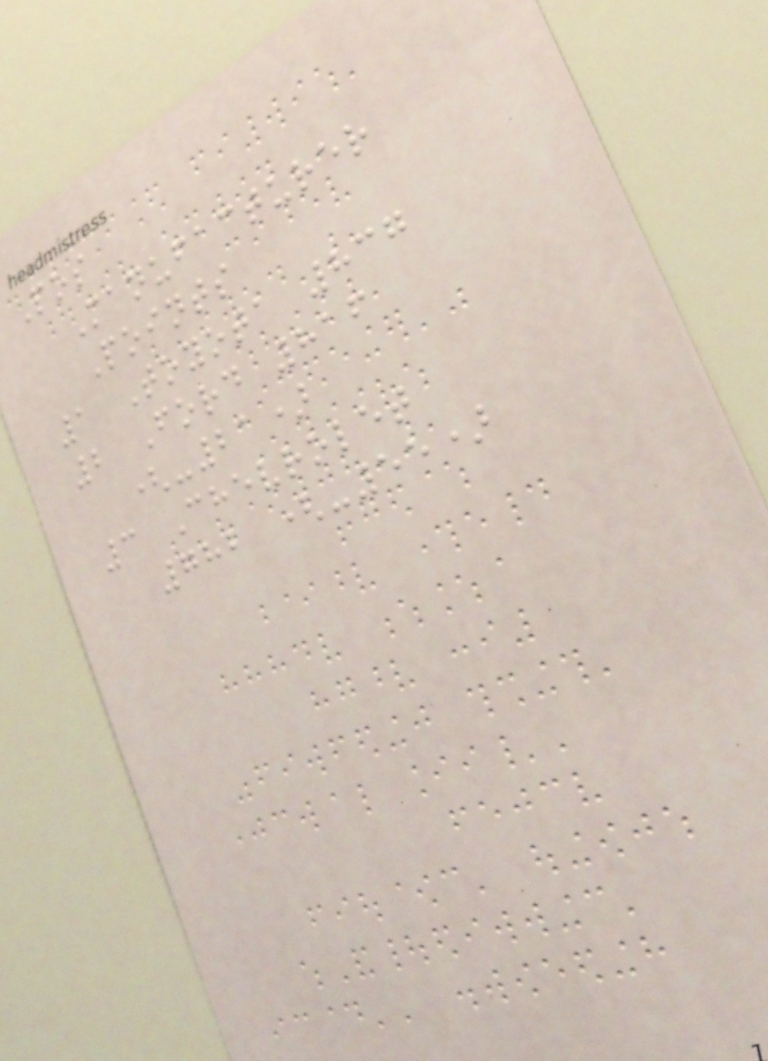Pos
Manufacturer
Points
1 Toyota 837
2 Ford 816
(-21)
3 Chevrolet
782 (-55)
